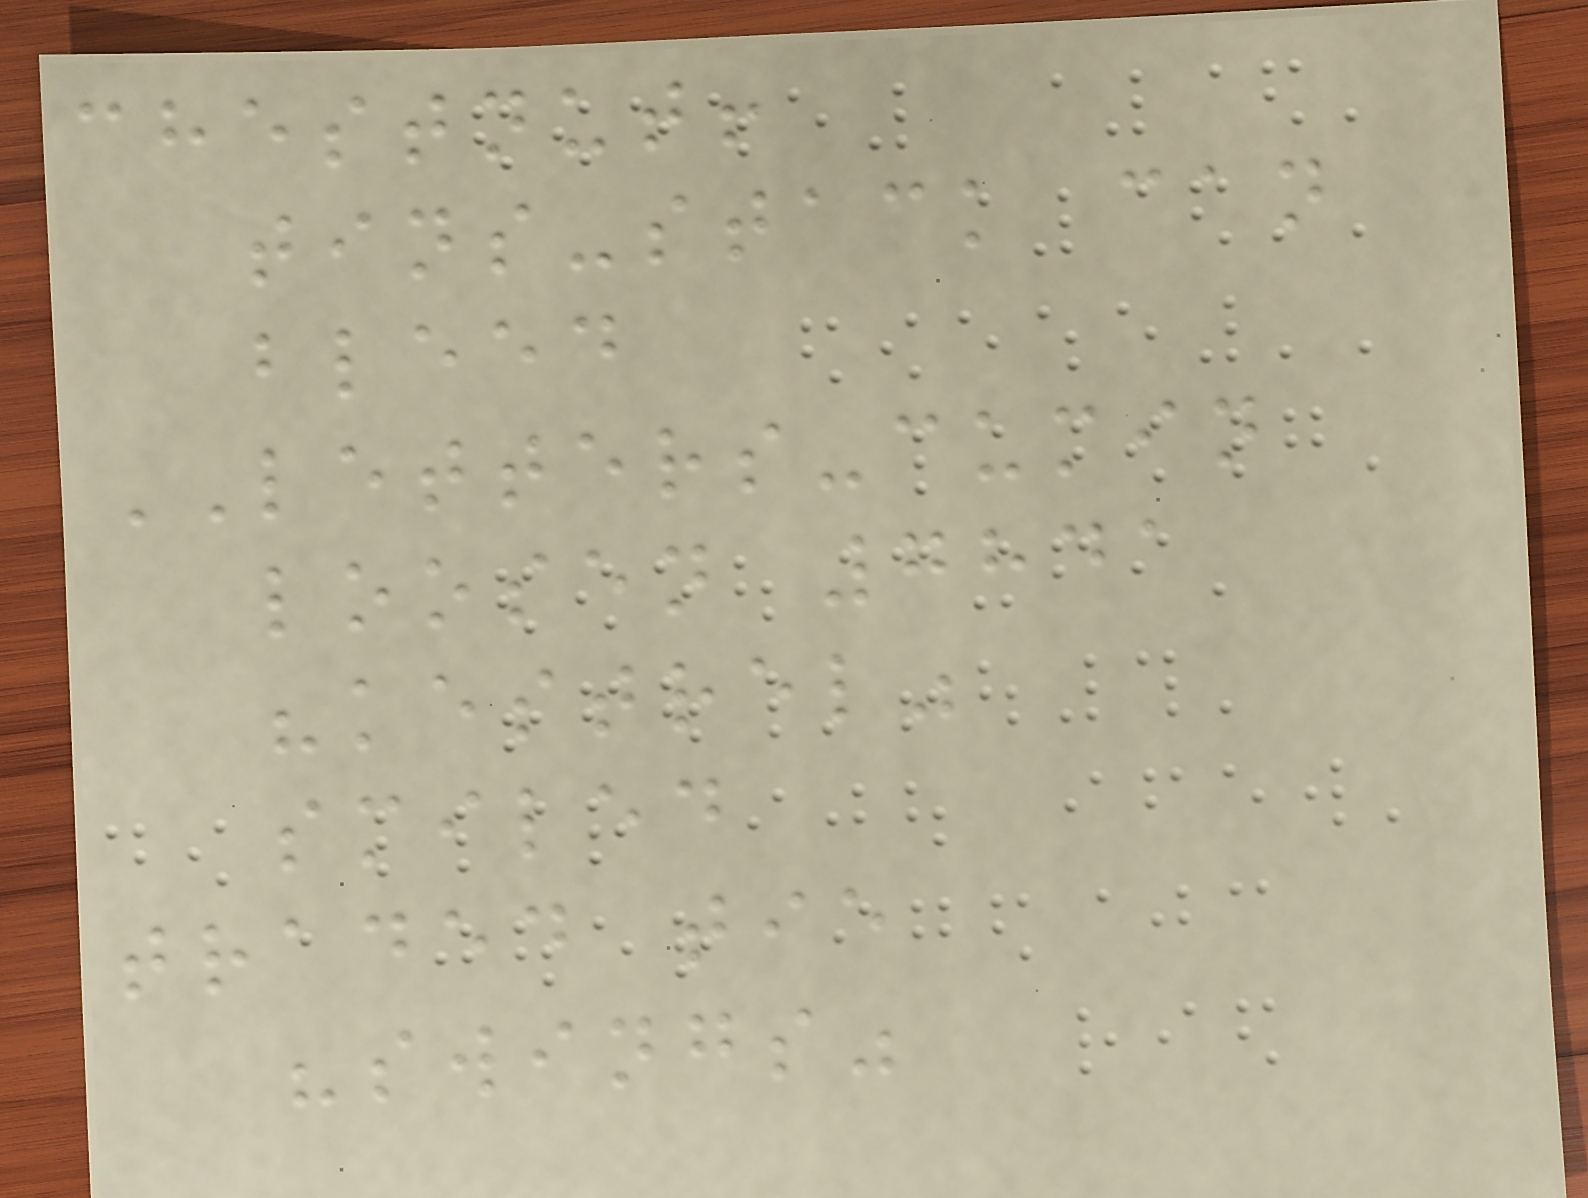chestnut!
tins-stack can
bleed
LETTERS-cumin
loosen 7841
"kestrel"
smiled
traded tie
"swings"
